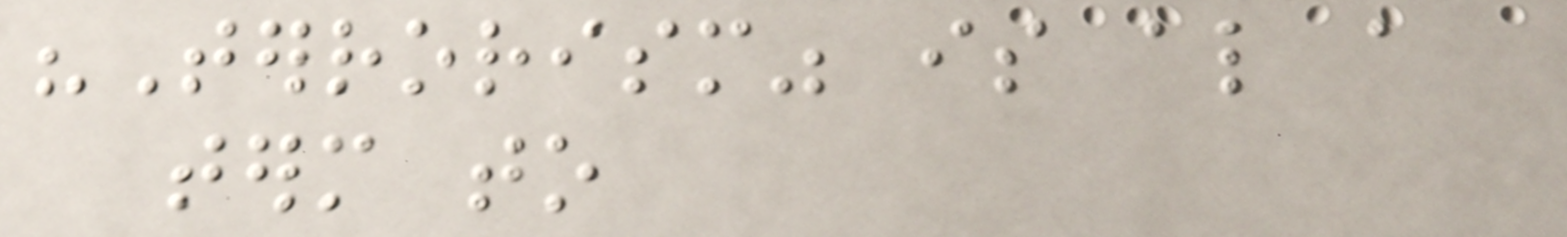"Terrorism" is also a
term to
